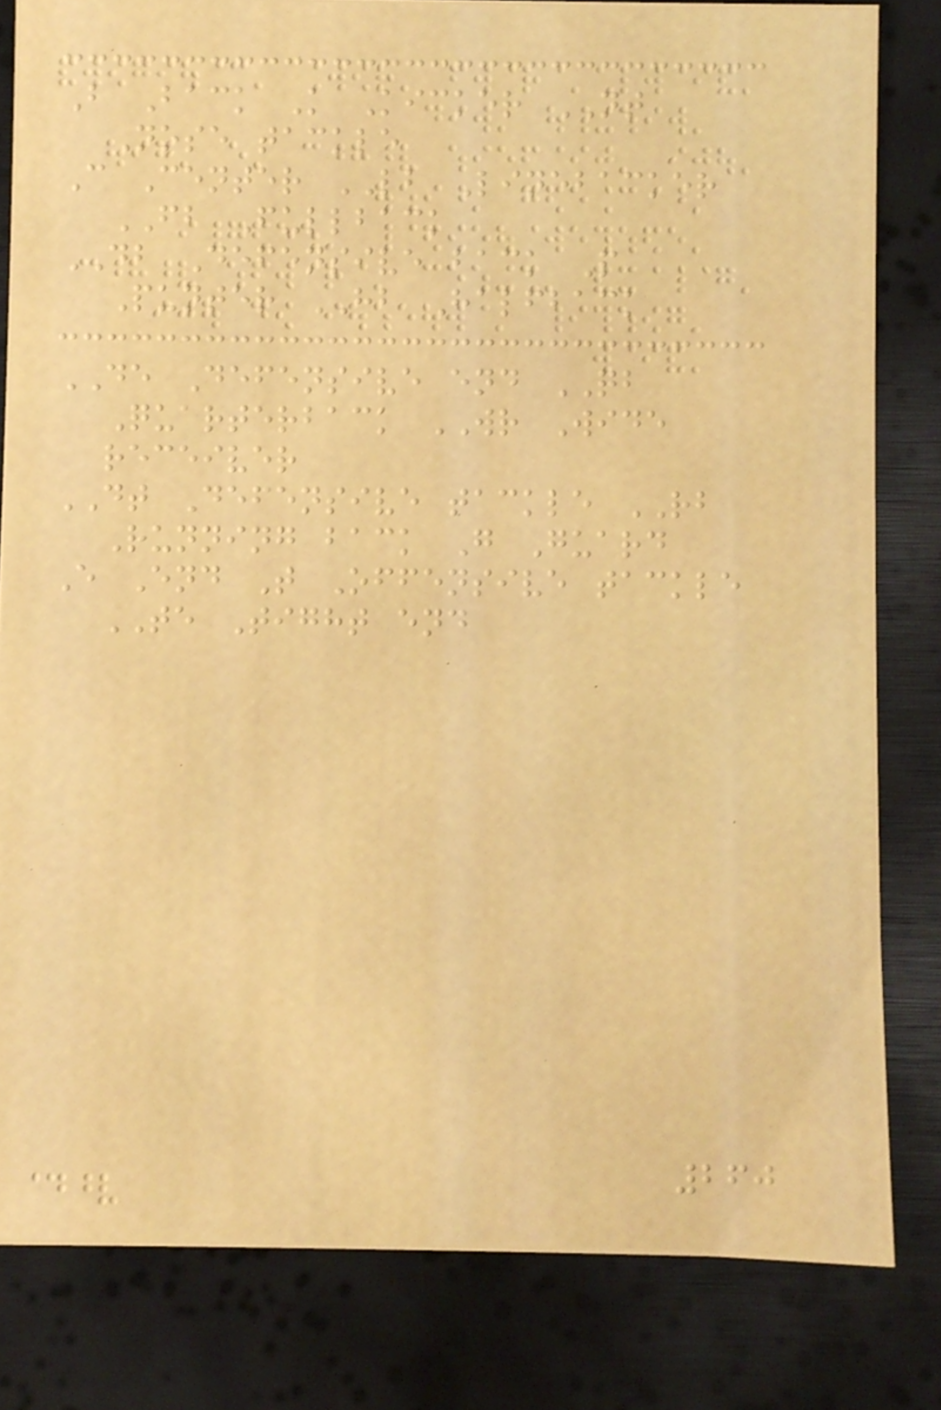B Back K Kicker NT
Nose tackle
C Center LB Linebacker
FB Fullback
DB Defensive back P
Punter HB Halfback
DE Defensive end QB
Quarterback WR Wide
receiver
DT Defensive tackle RB
Running back G Guard
E End T Offensive tackle
TE Tight end
260
